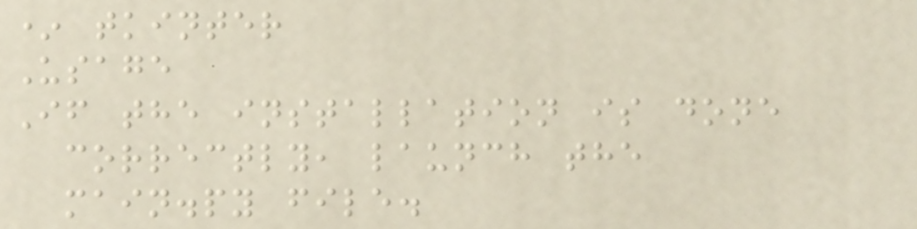* tkinter
Usage
If the installation is done
correctly, launch the
main.py file.
